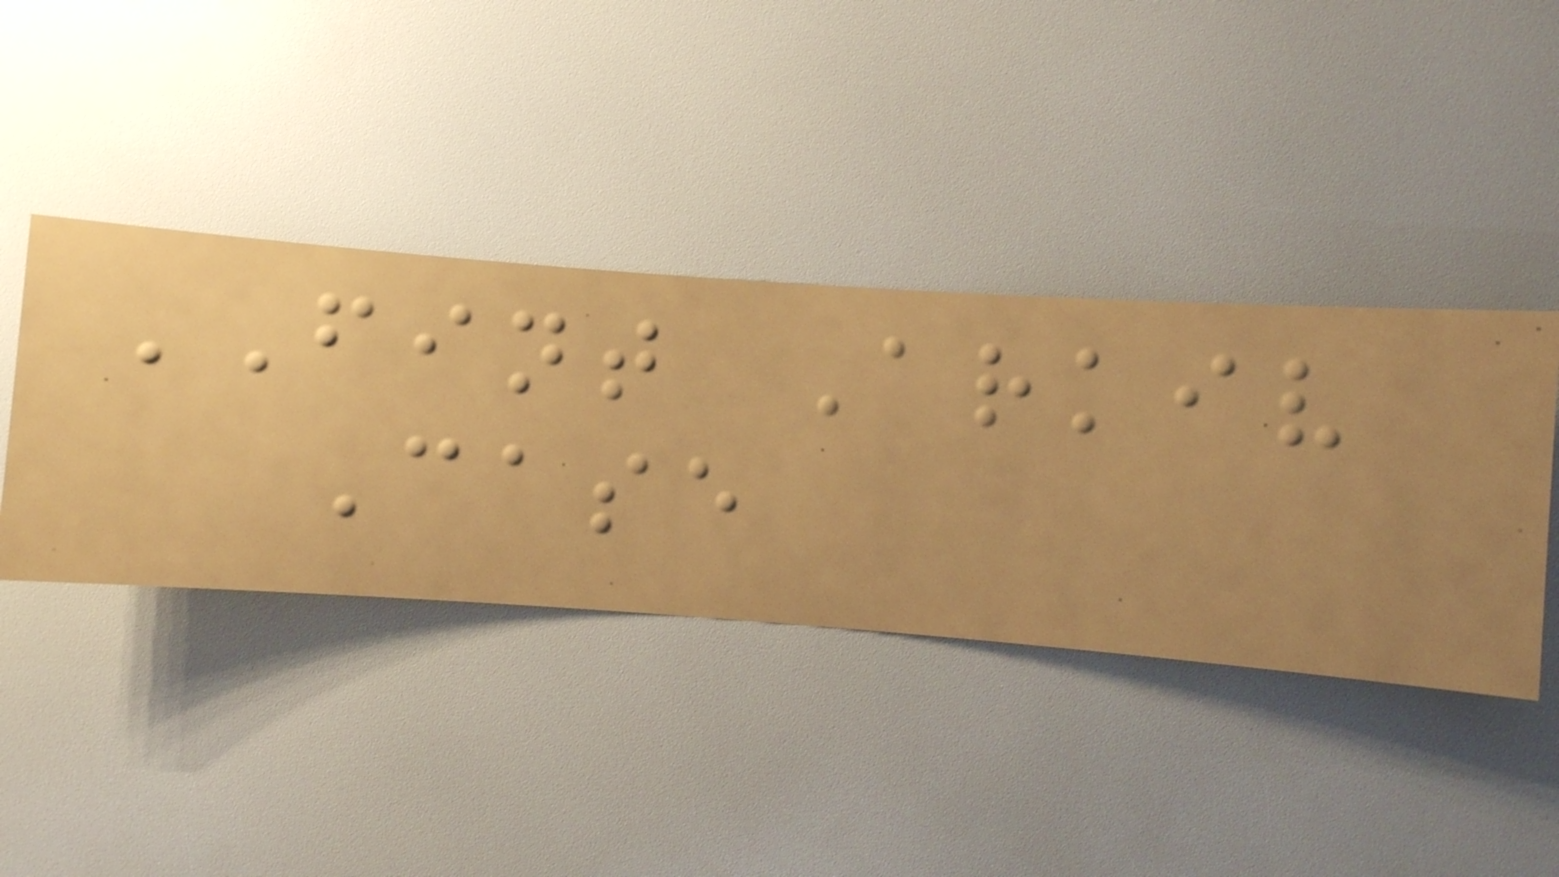FINT Arkiv
Case
